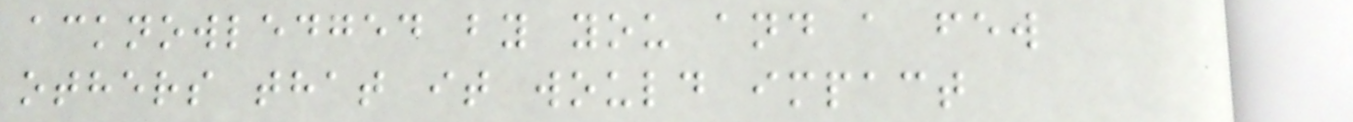acknowledged by you and a few
others that it would impact
